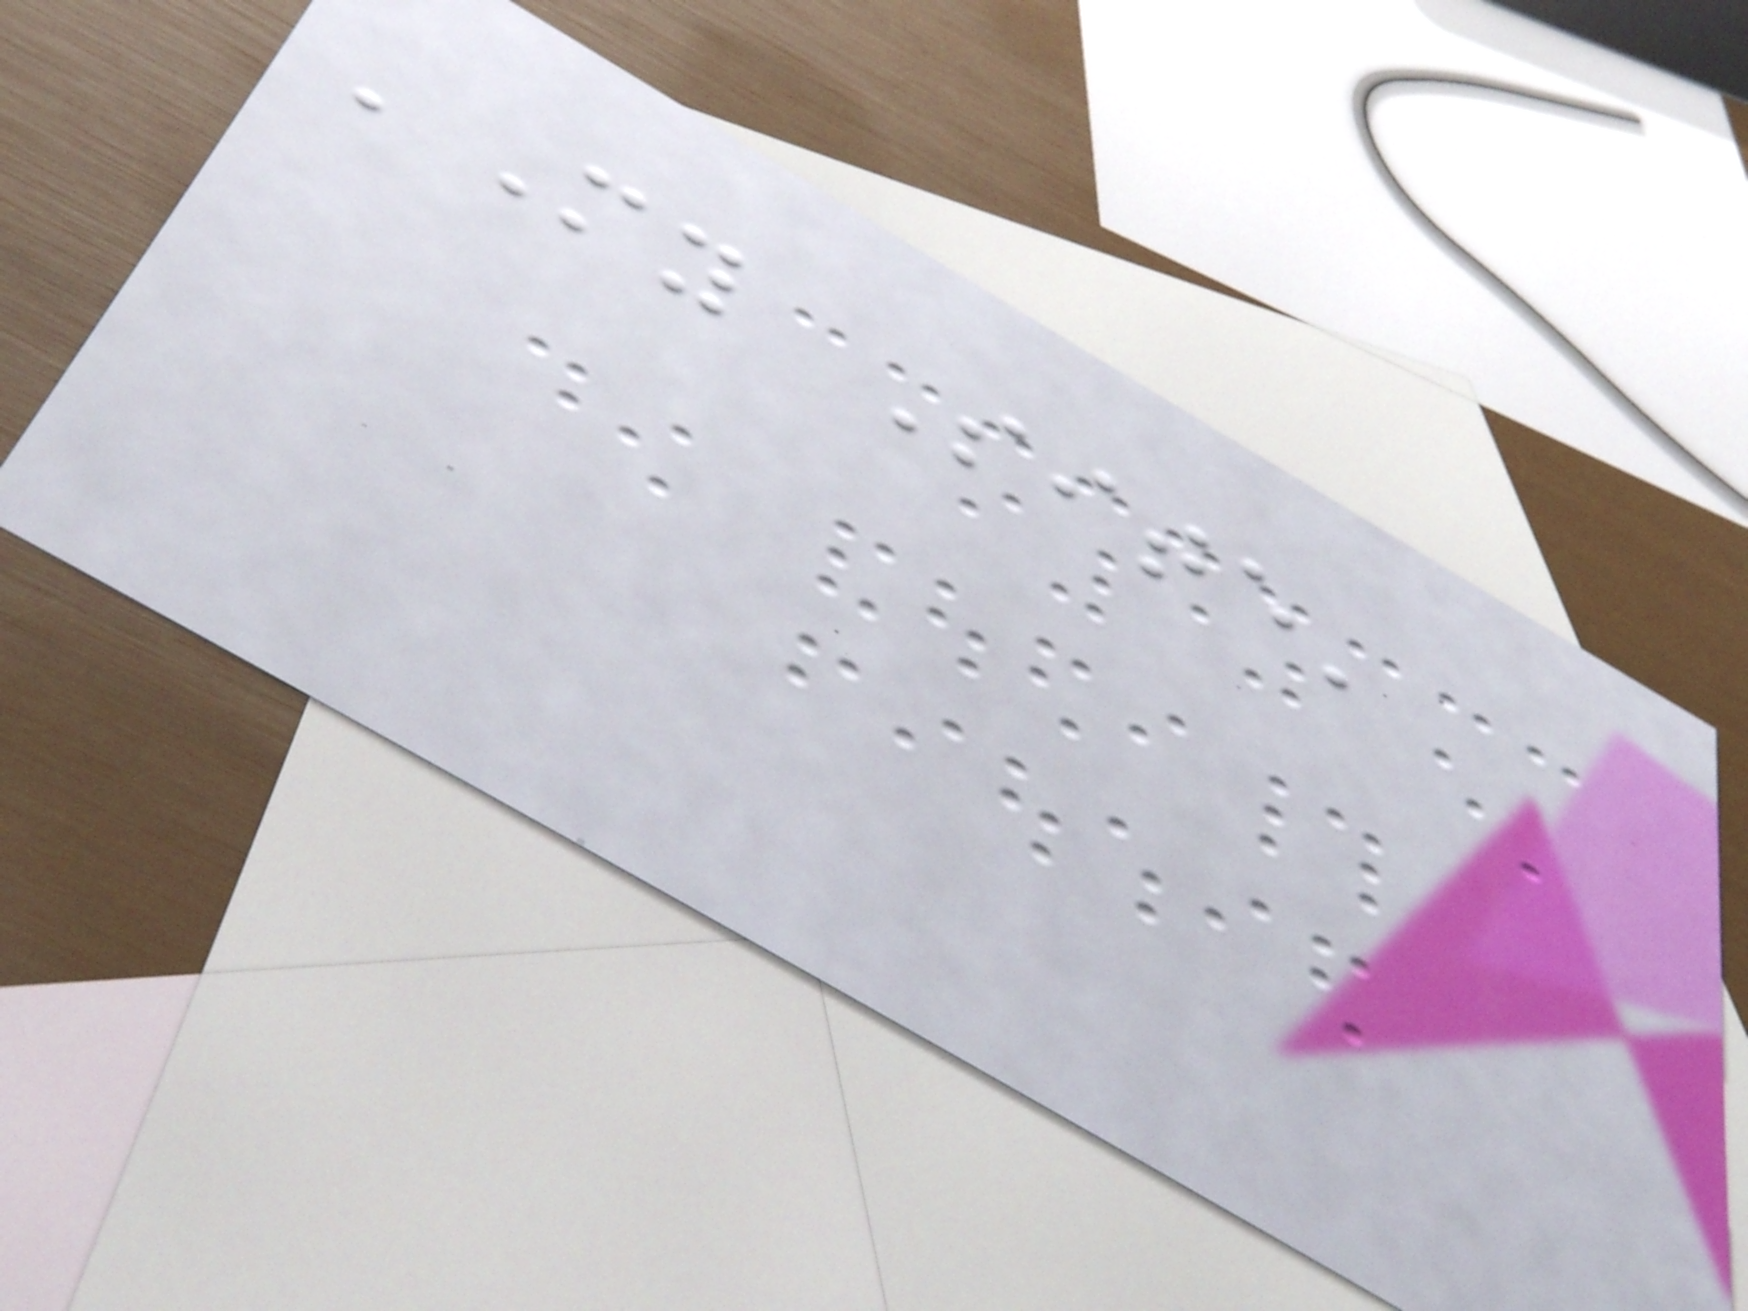'My Site'
